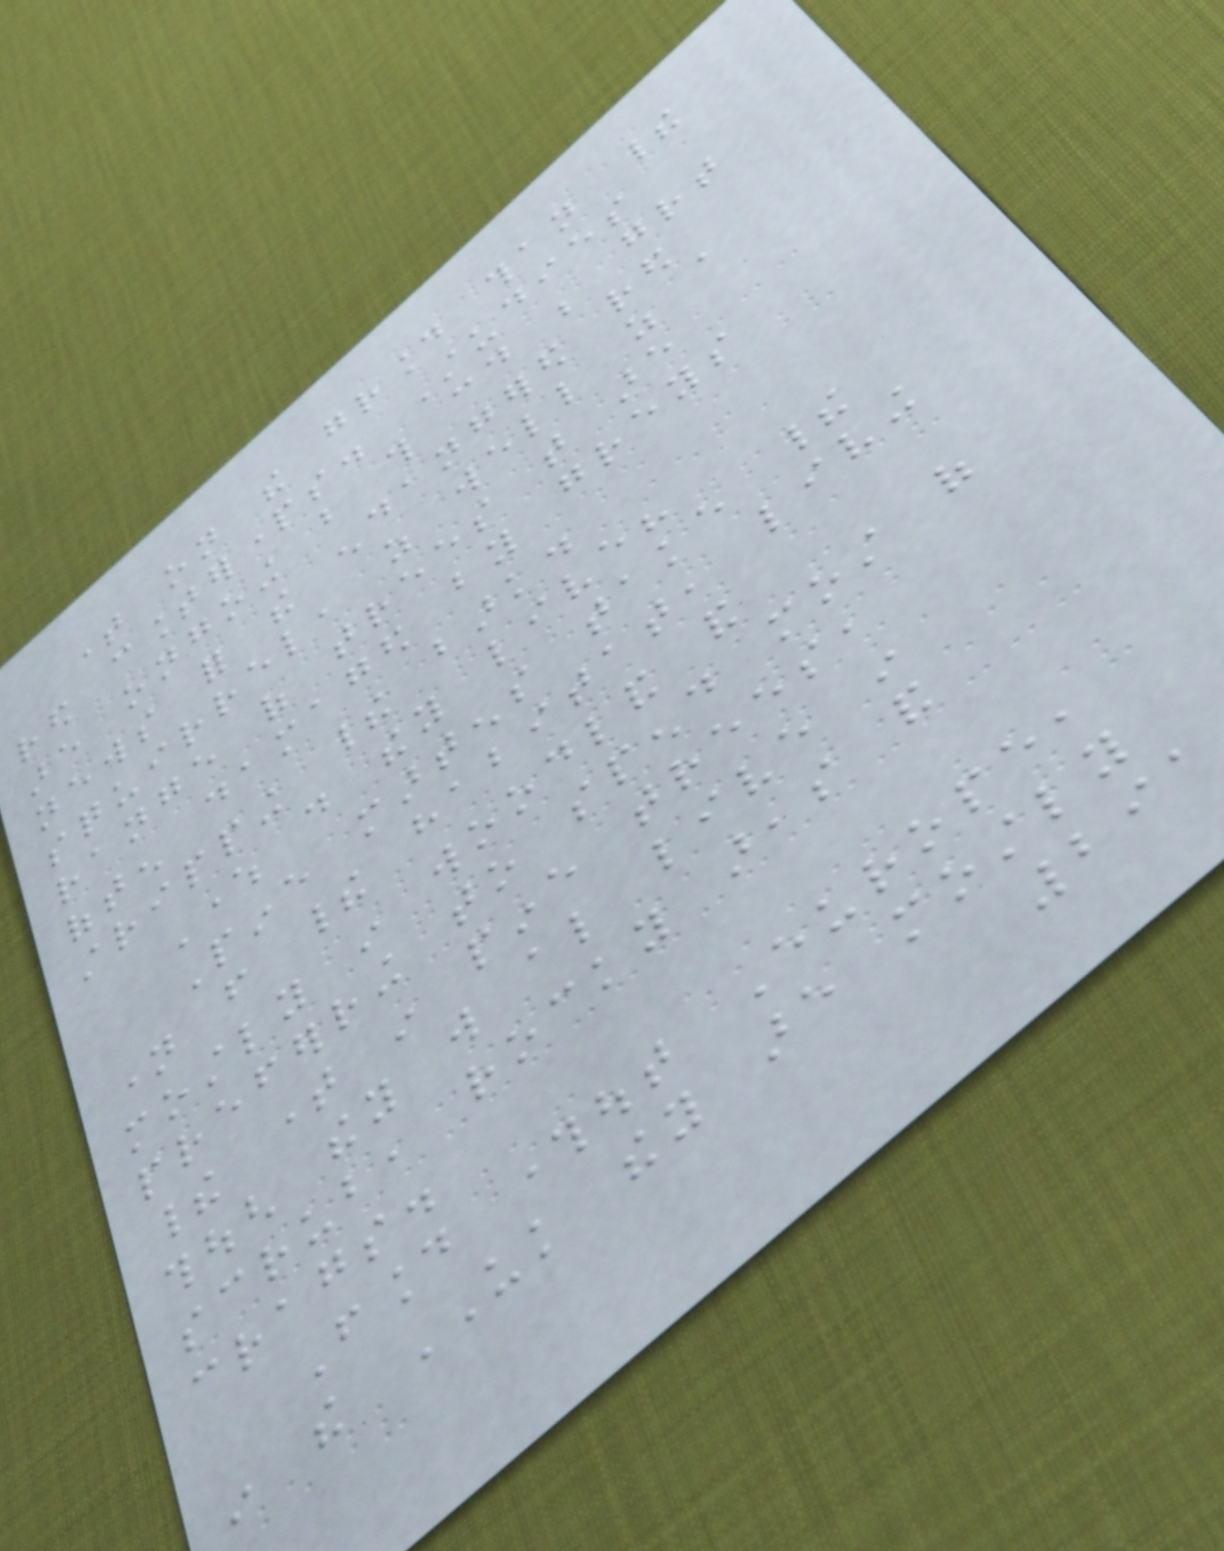time on the ground than their
red counterparts. Studies
are ongoing but this could be great
news for the endangered red
squirrel, as well as a
range of trees that are
often damaged by greys
stripping their bark.
Where do they live?
Pine martens take their
name from their habitat, living
mostly in woodland and
preferring to spend most of
their time in pine trees,
though they will also live in
scrub, rocky areas and
crags.
Found throughout Europe,
in the UK they are mostly
291
